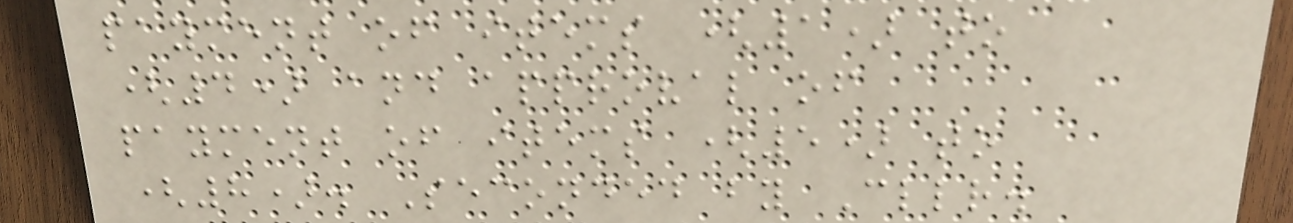payment of items (1) to
(4) and approval of
payment of items (5) to
(8). Seconded by Cllr.
